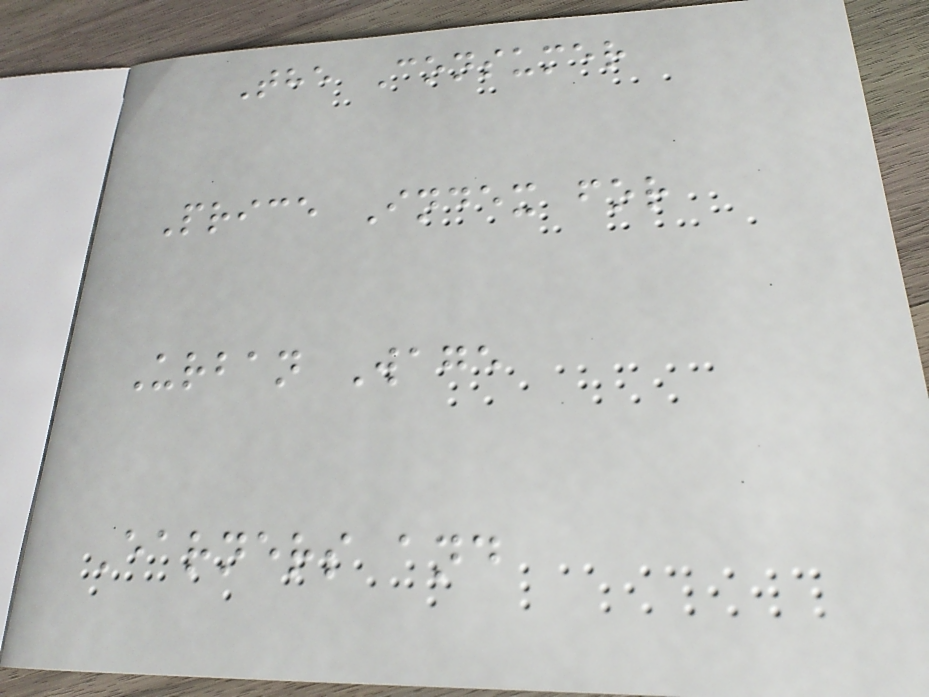The Consumer
Price Index for
Urban Wage
Earners and
